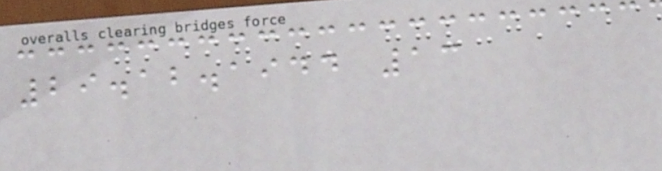29.12.1944 13
